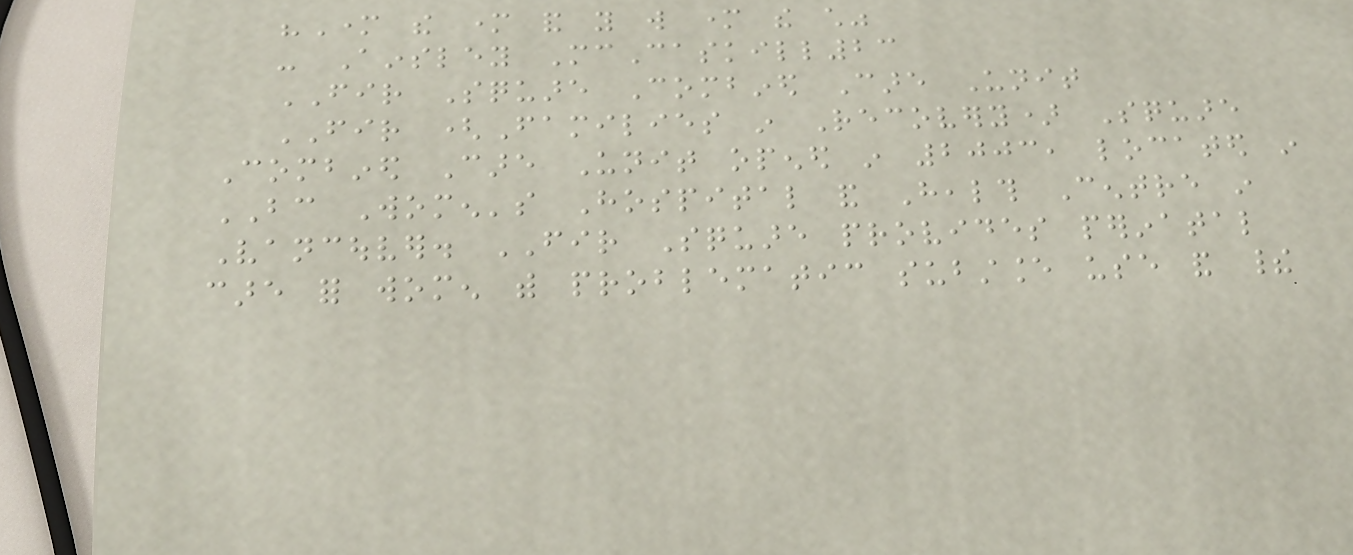"Mother the mother and you will mother the child"
- Ainsley McCaskill23
FIR Square Combined Care Unit
FIR (Families in Recovery) Square
Combined Care Unit opened in 2003, located in
BC Women's Hospital and Health Centre in
Vancouver. FIR Square provides perinatal
care for women with problematic substance use and their
